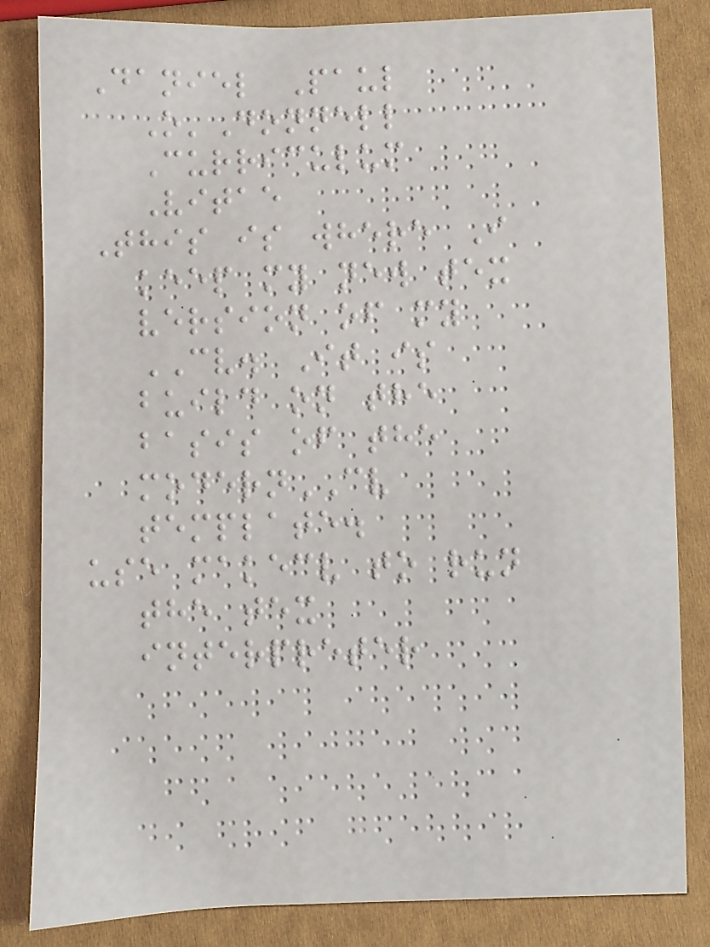Daniel Paul
O'Donnell
Curriculum
Vitae
This is where I
keep my new tex
version of my
CV. It is
build on the
basis of the
modernCV
template.
use makecv to run
the tex
interpreter
